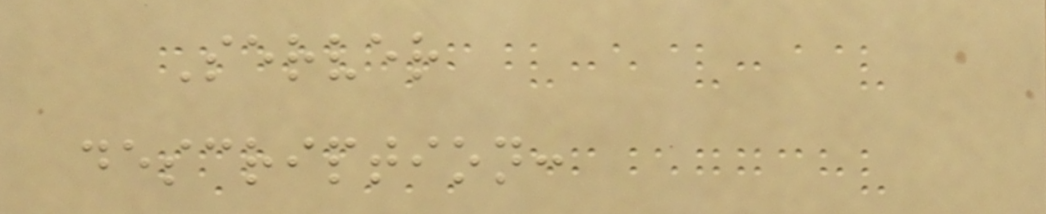Server
description:
